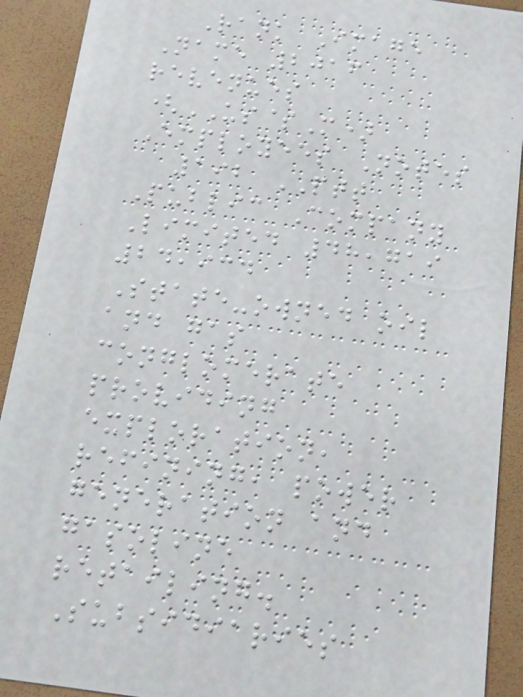Rank Image
Name 2016
revenues
(US$M)
Employees Notes
192 PTT
Public Company
Limited 48,719
24,934
State-owned oil
and gas
conglomerate
providing
exploration,
refining, power
generation and
gasoline
retailing.
Subsidiaries
